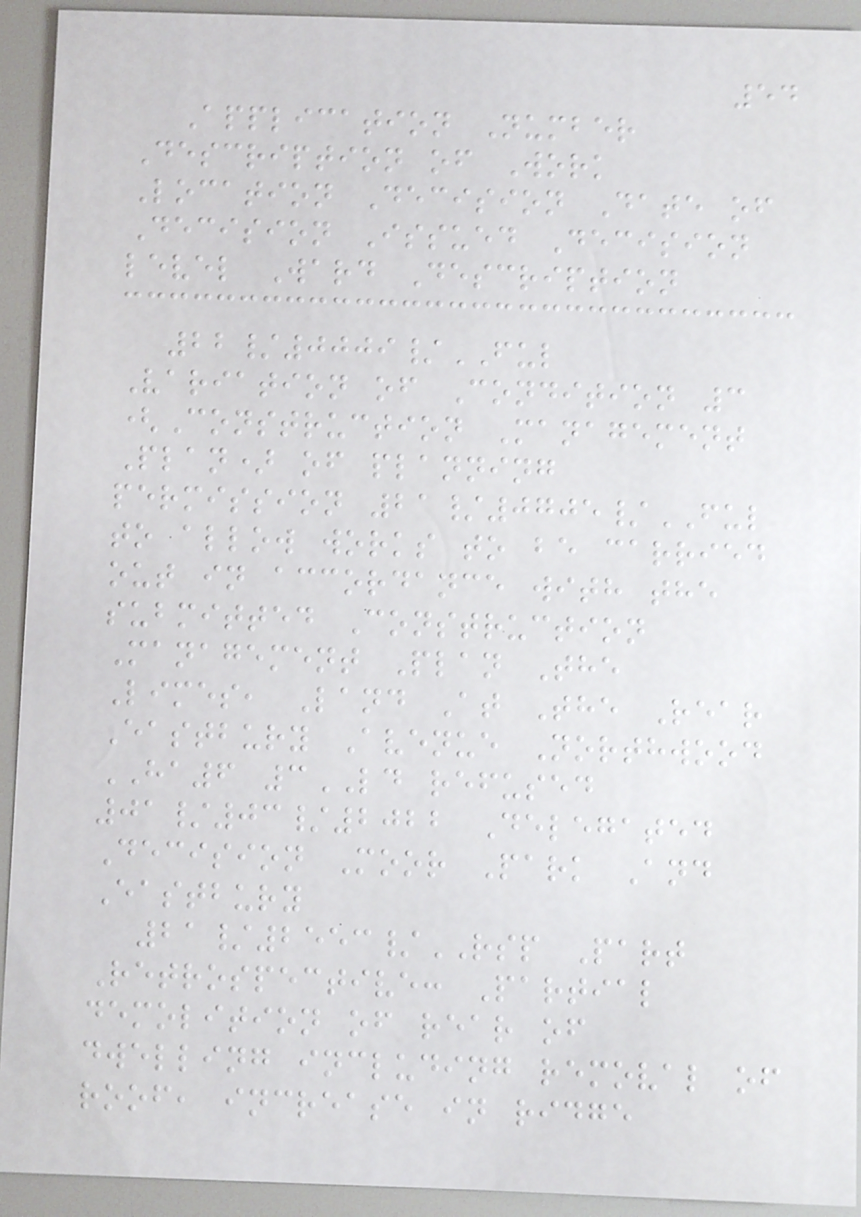54
Application Number
Description of Work
Location Decision Date of
Decision Issued Decision
level Ward Description
22/0009/FUL
Variation of Condition 3
(Construction Management
Plan) of planning
permission 21/0705/FUL
to allow works to be carried
out in accordance with the
submitted Construction
Management Plan The
Limes, Land At The Rear
Eastbury Avenue Northwood
HA6 3LD refused
01/03/2022 Delegated
Decision Moor Park And
Eastbury
21/2553/RSP Part
Retrospective: Partial
demolition of rear of
dwelling including removal of
roof, increase in ridge
